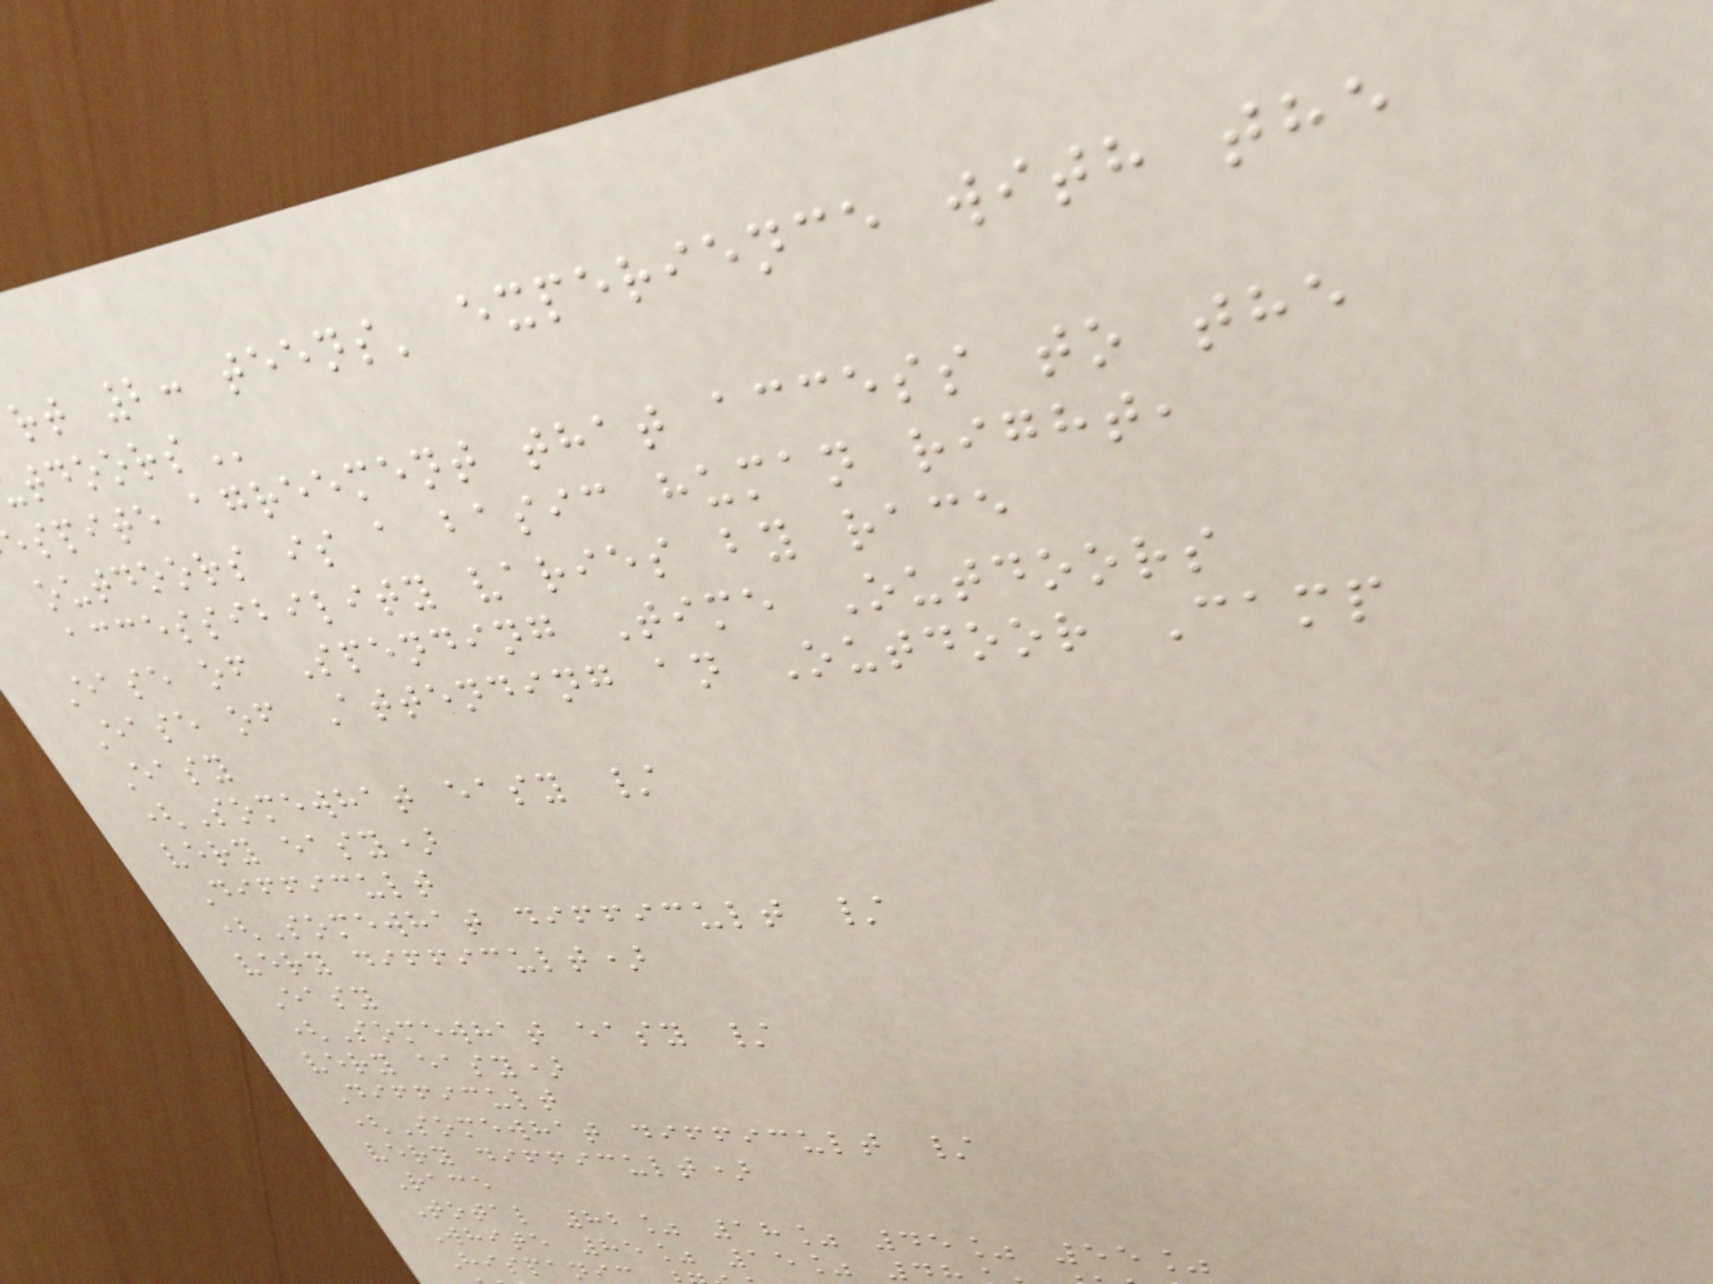rt 2: teens' experience with the
espite agreement that access to the
outdoors is a basic human right,
accessibility varies by race
Ease of Spending Time Outdoors
Ease of Attending an Outdoor Camp
Easy
(Somewhat easy /
very easy)
Difficult
(Somewhat difficult /
very difficult)
Easy
(Somewhat easy /
very easy)
Difficult
(Somewhat difficult /
very difficult)
Race
Total 82% 18% 45% 55%
White 85% 15%
